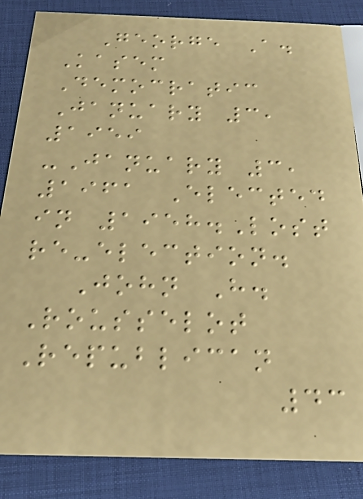George A.
Kasem
Democratic
January 3,
1959
-January 3,
1961 Elected
in 1958.Lost
re-election.
John H.
Rousselot
Republican
43
